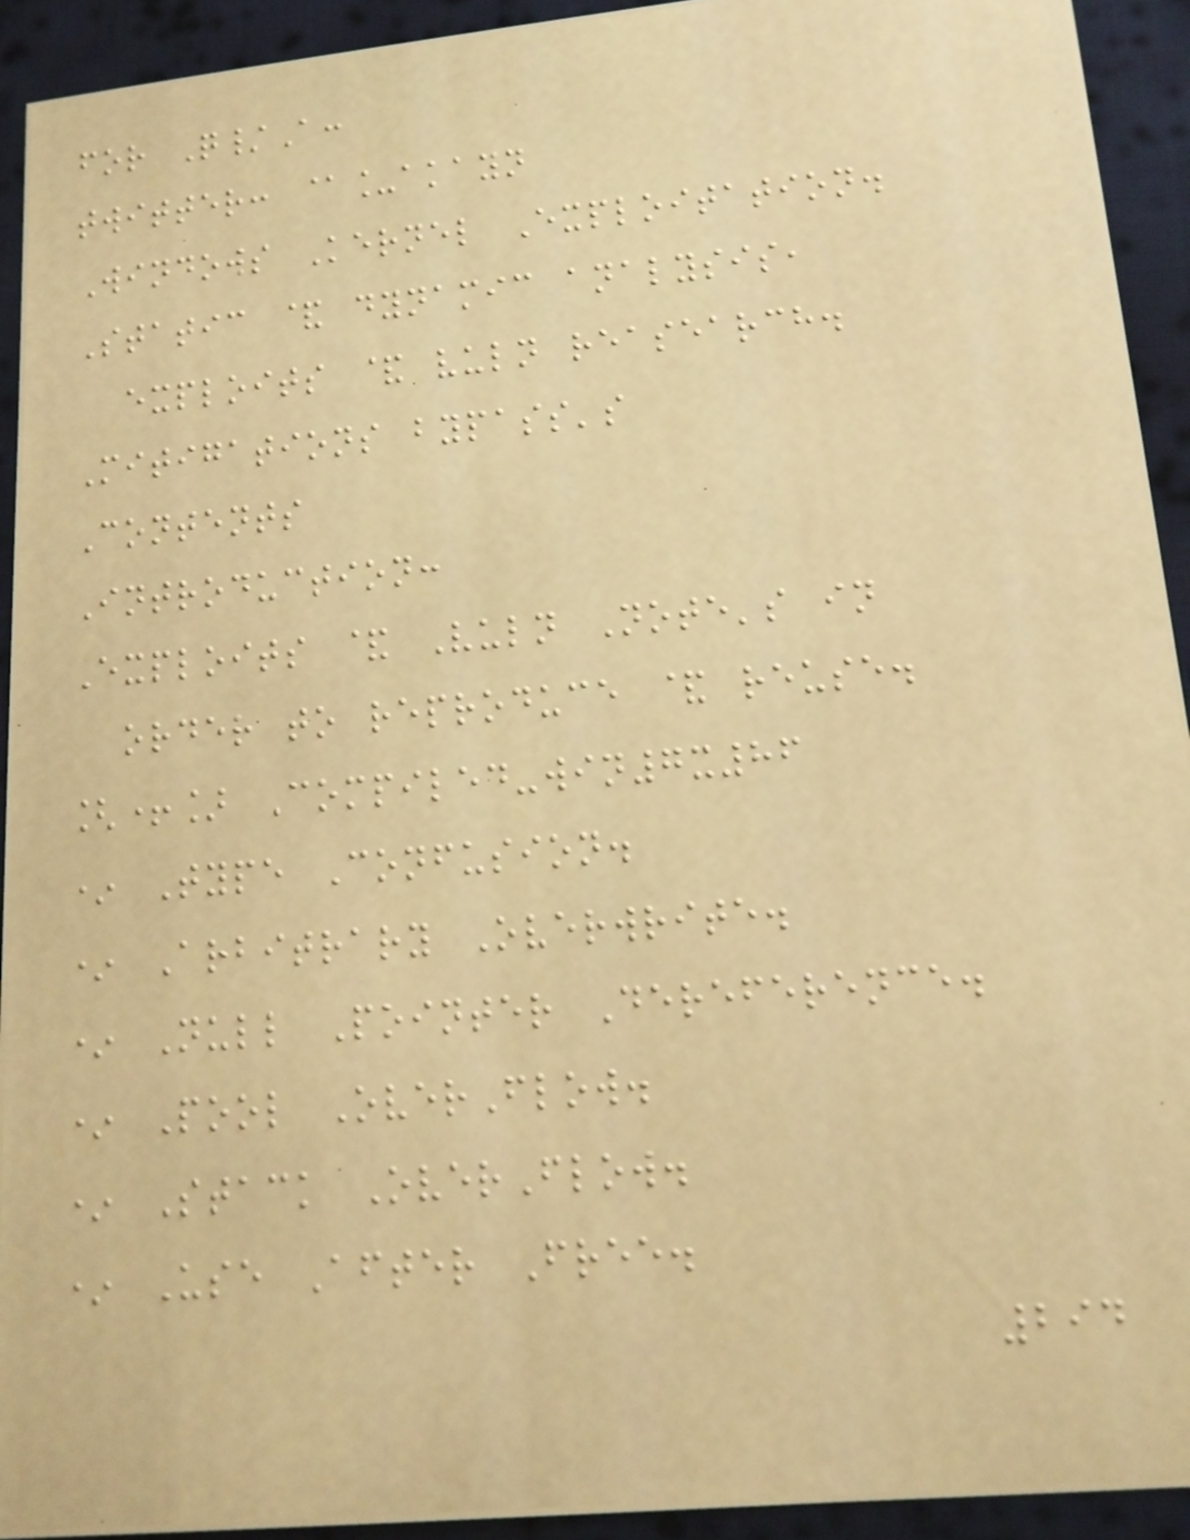for Q/A:
twitter: @_akayn
Windows Kernel Exploitation.
Static & dynamic analysis,
exploits & vuln reasearch.
Mitigations bypass's
Contents
Introduction:
Exploits & Vuln Note's in
order to reproduce & reuse.
[+] Compiled-win7x86
* Type Confusion.
* Arbitrary Overwrite.
* Null Pointer Dereference.
* Pool OverFlow.
* Stack OverFlow.
* Use After Free.
294
